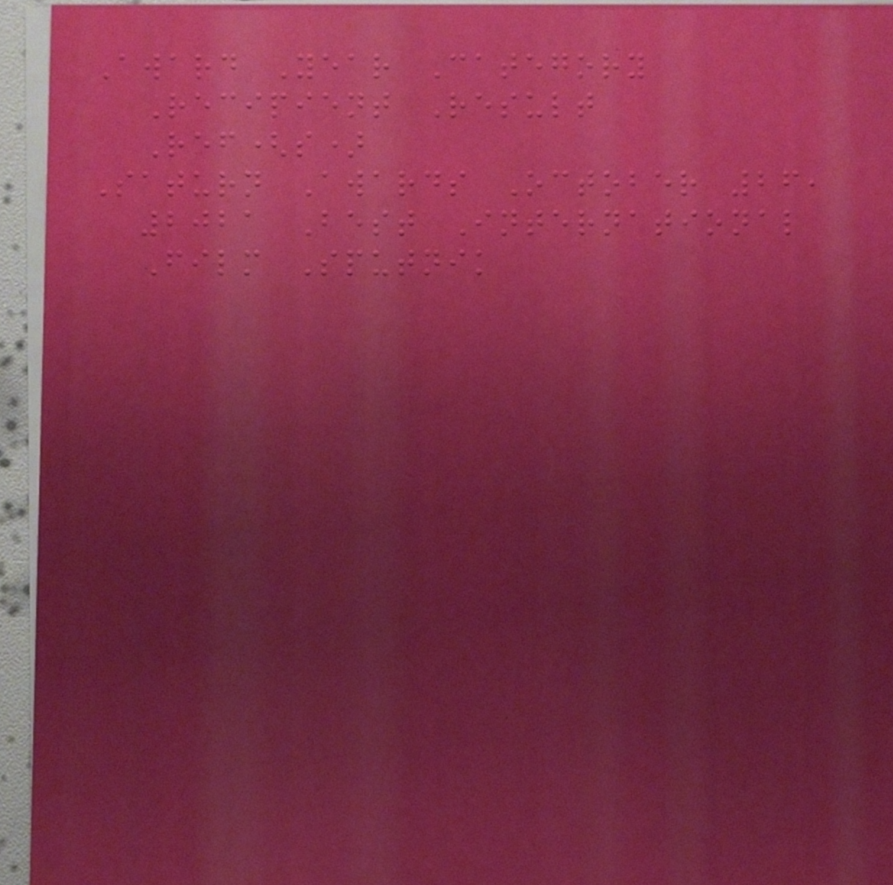Award Year Category
Recipient Result
Ref(s)
Saturn Awards October 26,
2021 Best International
Film Sputnik
